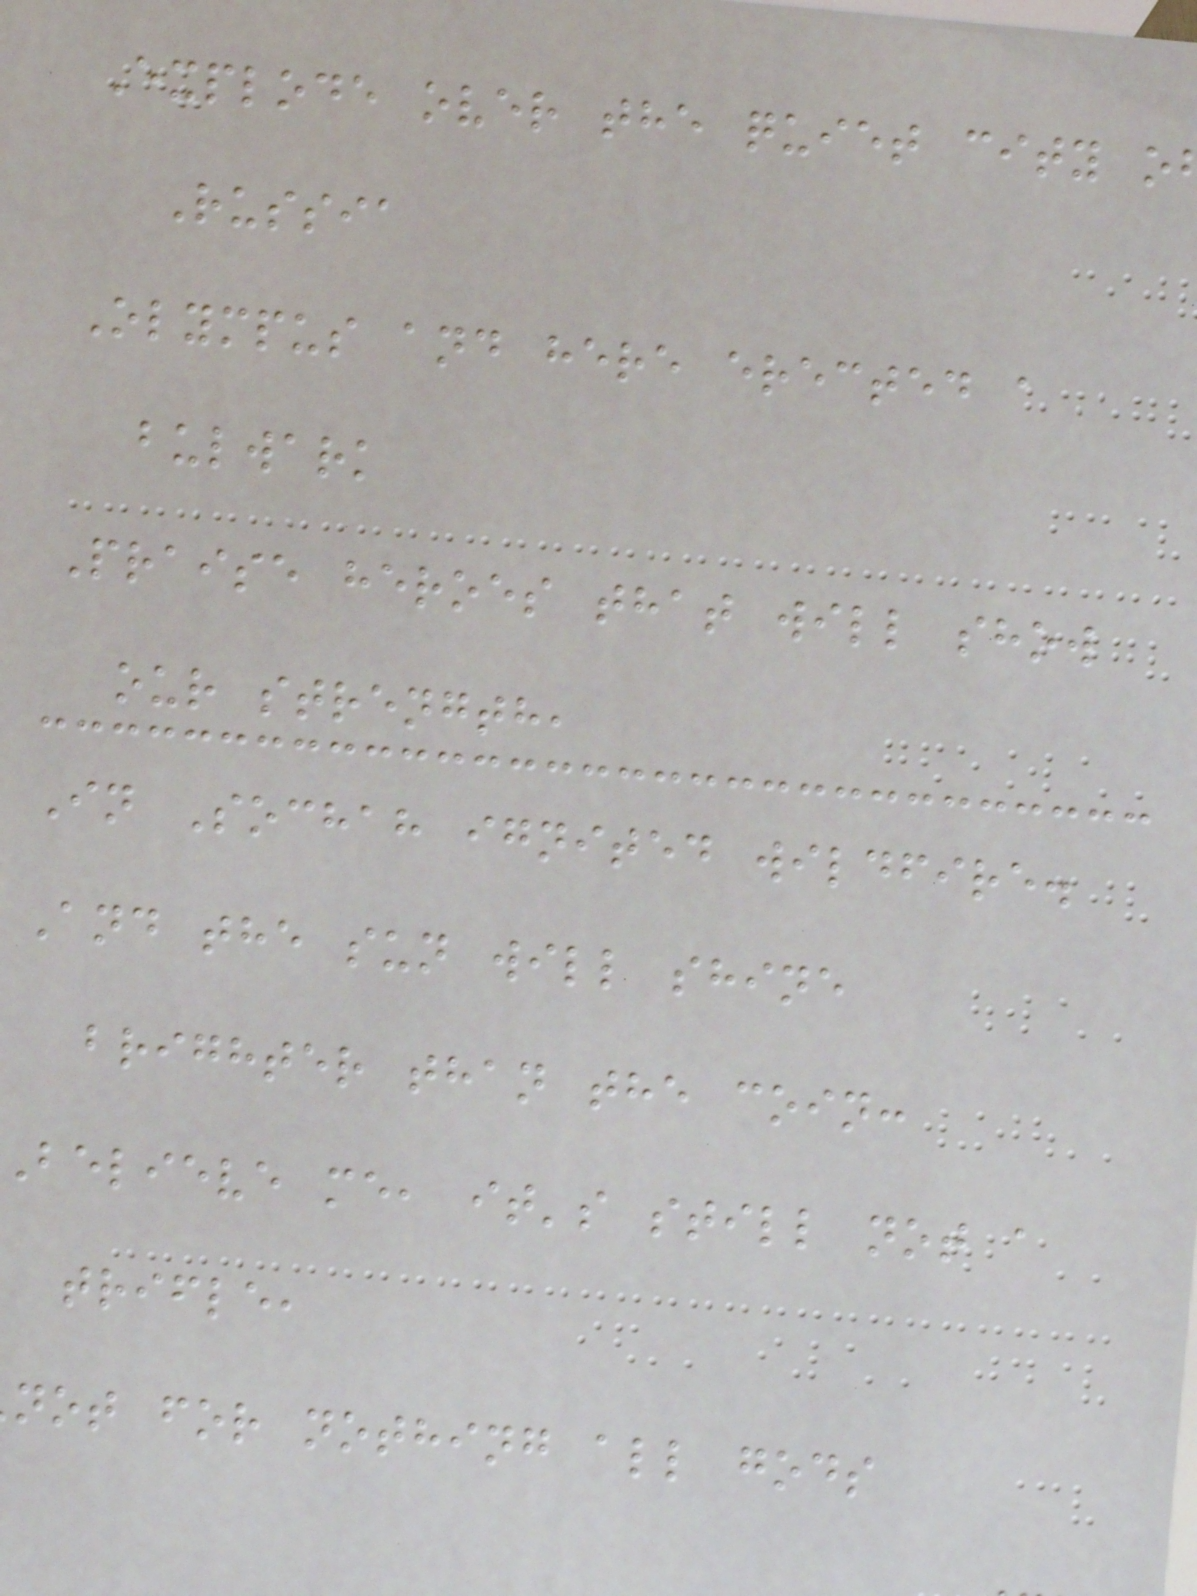Explode over the quiet city o
Russia
Olympus and here erected a
bulwark
Praise heroes that will show
our strength,
In Sochah ignited wildfire.
And the sun will shine
brighter than the coin:
believe me, it's still not a
trifle,
not for nothing all gods
